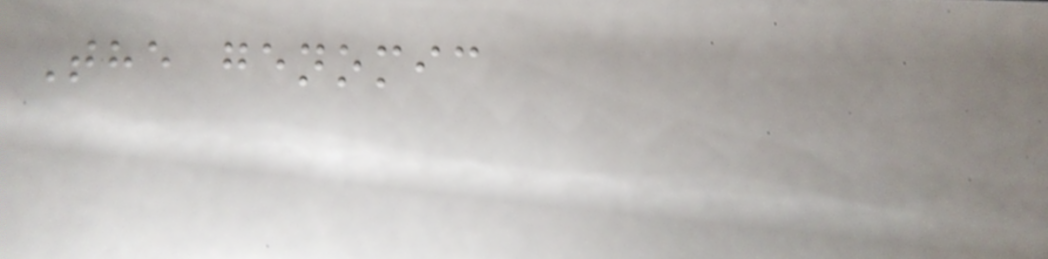The genomic
